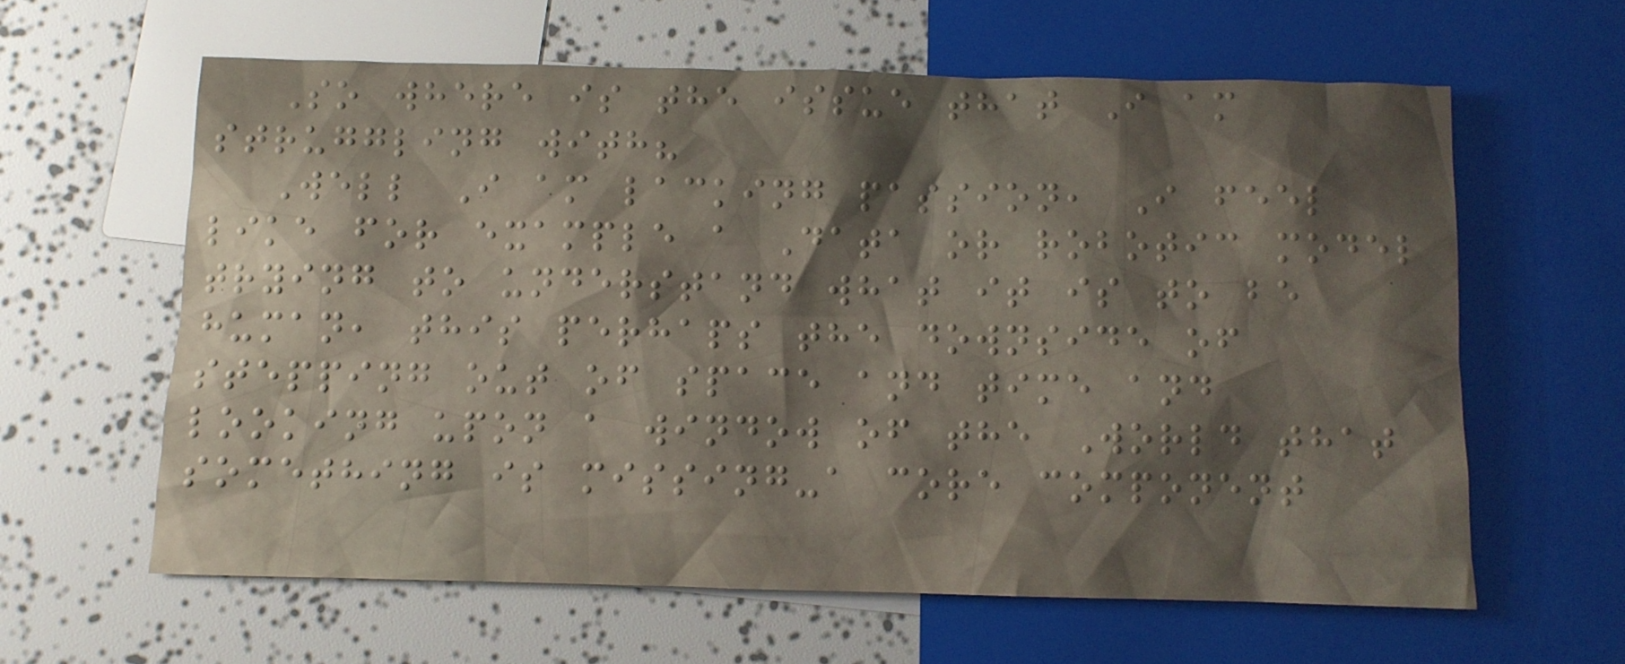So where is the issue that I am
struggling with?
Well I am lacking passion, I feel
like for example a Data or robotic model
trying to understand what it is to be
human, this perhaps the downside of
stepping out of space and time and
looking upon a window of the World that
something is missing-a core component
